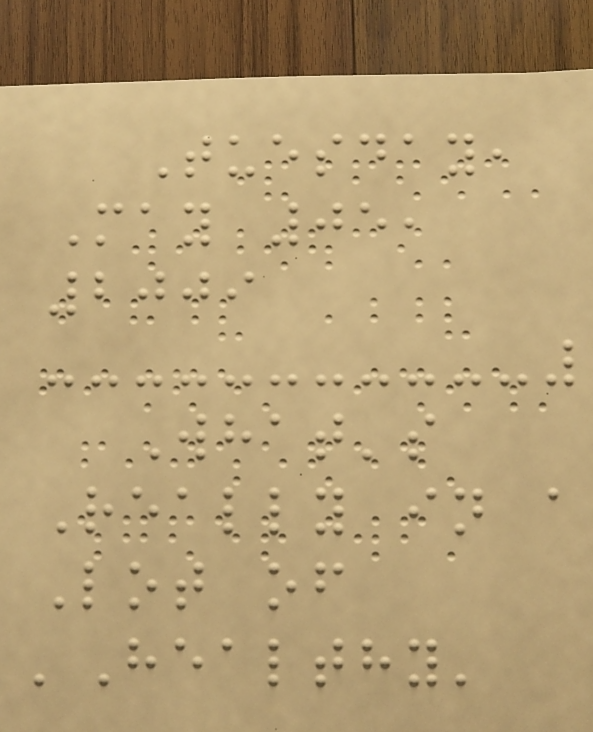Tuesday,
May 05,
2009
What's
Really in a
Lot of
'Healthy'
